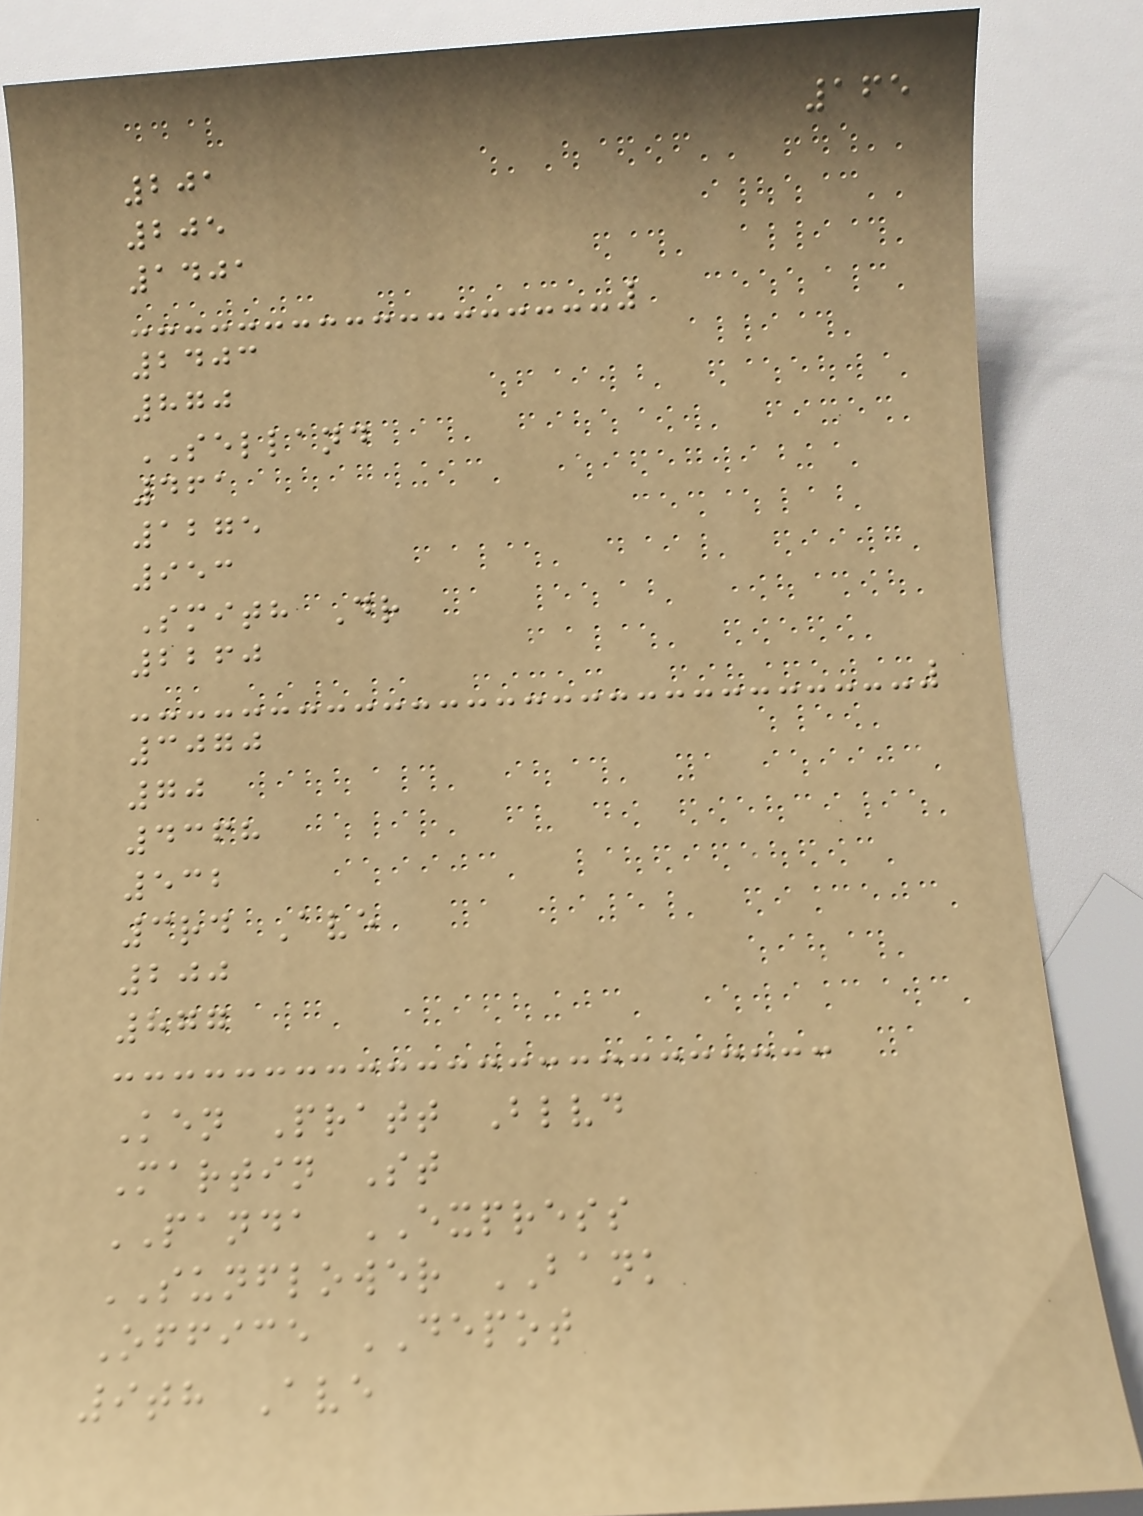165
201
205
1401
2403
870
SELLAND
461
1275
953
Smith Dr
2260
3070
70
4368
532
3rd Ave
200
877
Ken Pratt Blvd
Martin St
PANDA EXPRESS
SUNFLOWER BANK
Office DEPOT
9th Ave
